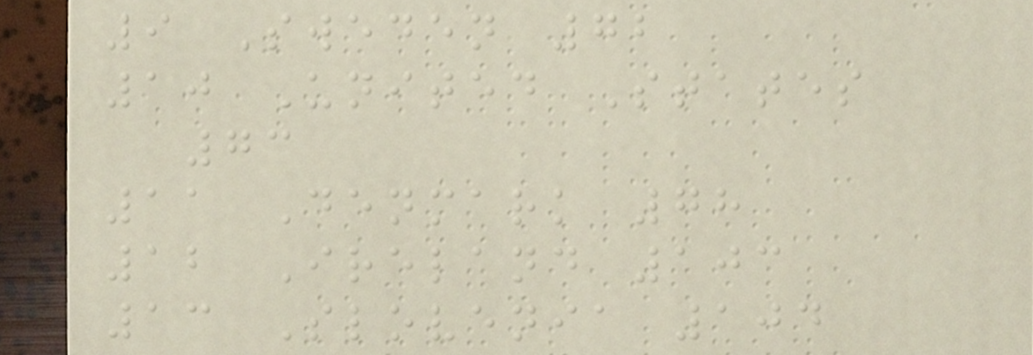9 Sweden 72
10 United States
73
11 Denmark 78
12 Ireland 103
13 Slovenia 104
